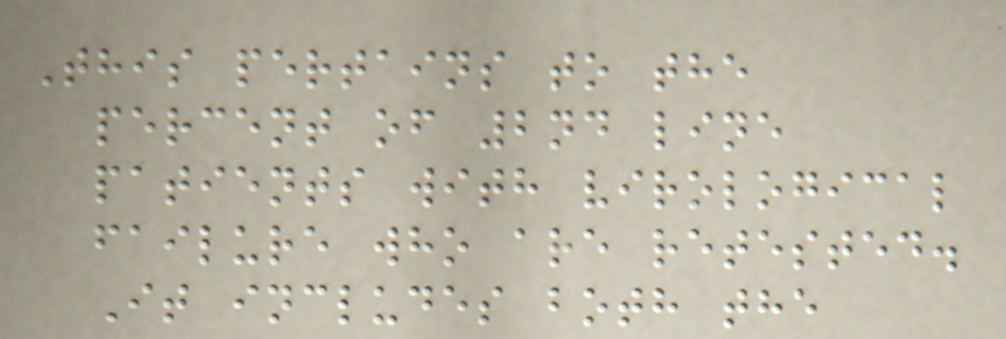This pertains to the
percent of 2nd line
patients with virological
failure who are retested.
It includes both the
